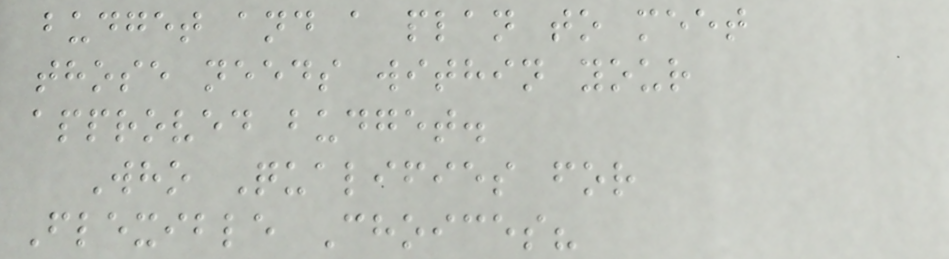budget and a plan to meet
those needs within your
approved budget.
Who Qualifies for
Flexible Choices?
